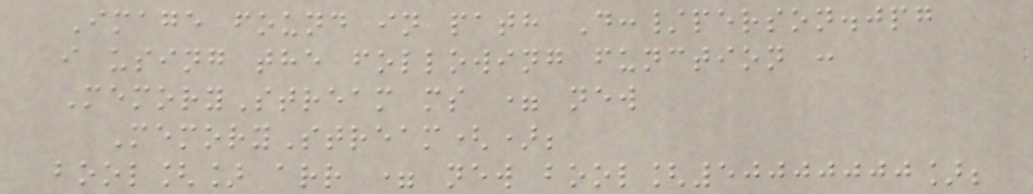Image found in path D:/person.jpg
i using the following function :
MemoryStream ms = new
MemoryStream();
bool[] arr = new bool[50000000];
